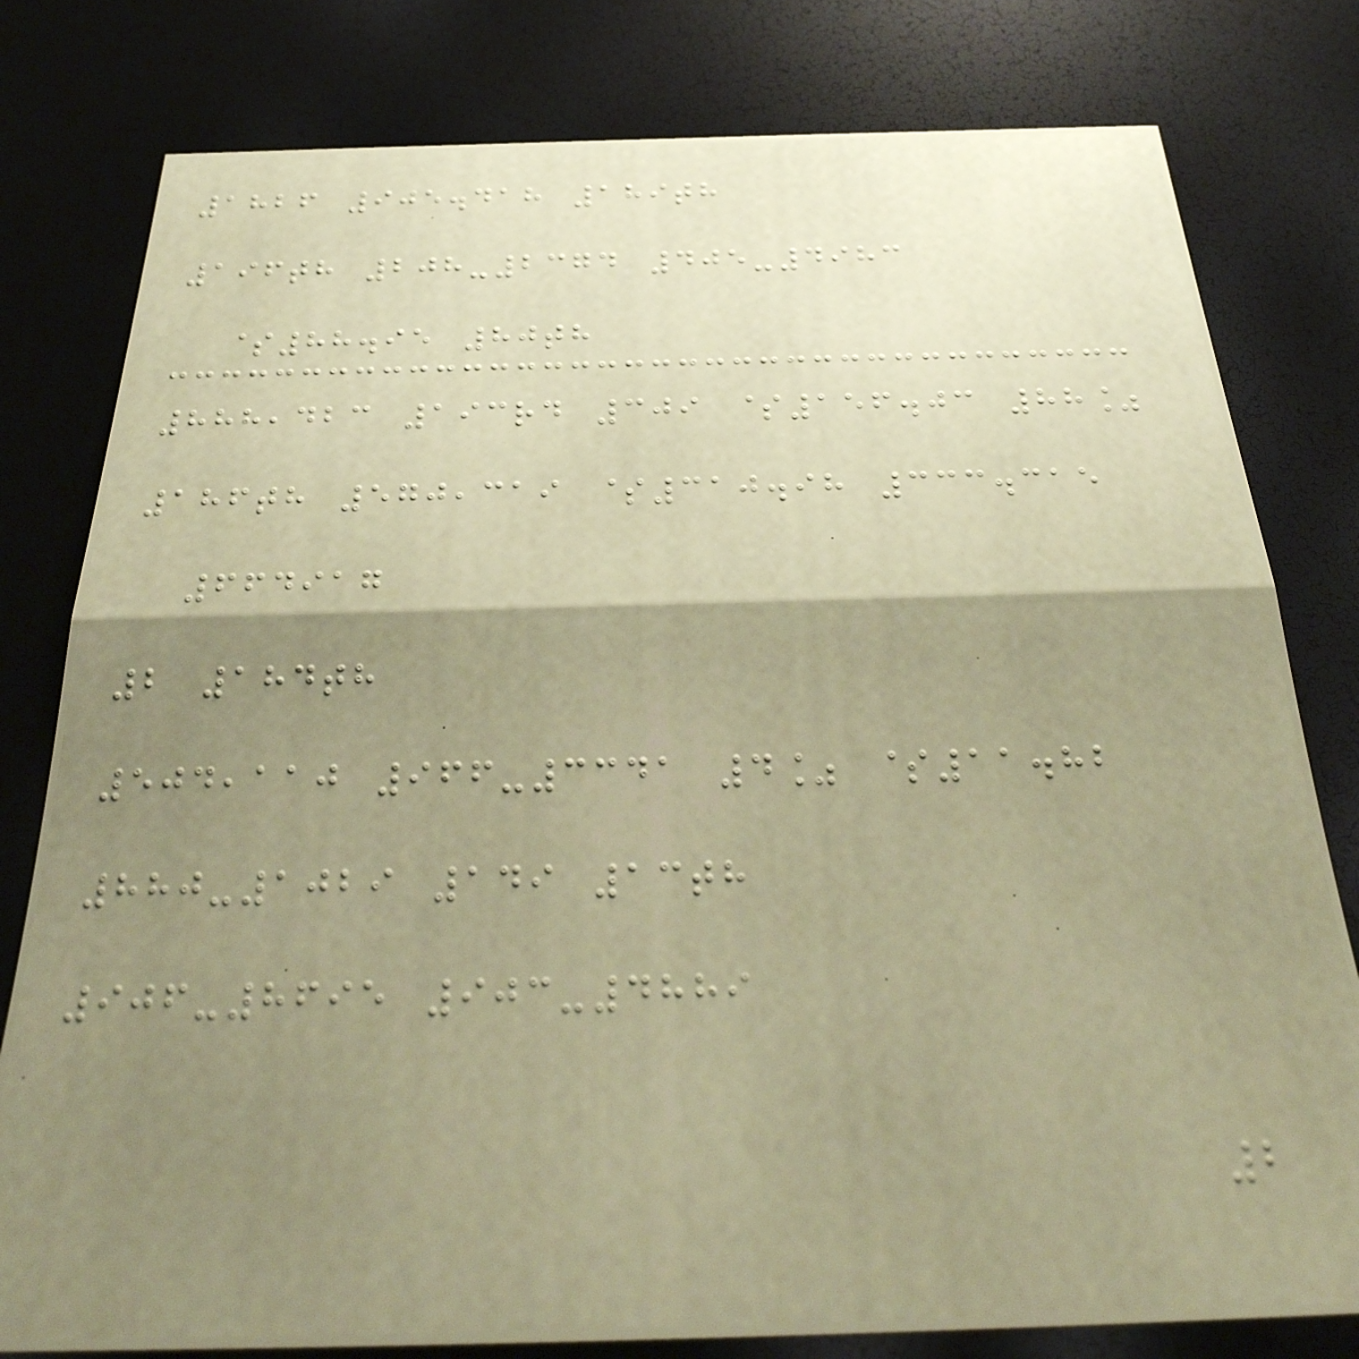1826 905.418 189th
196th 208-2374 405-4983
$88.95 80th
888,423 193rd 309 $156.03 88%
186th 570,319 $310.98 333.315
664917
2 184th
504,110 966-3341 4% $11.82
880-1029 149 13th
906-8695 903-4889
2
